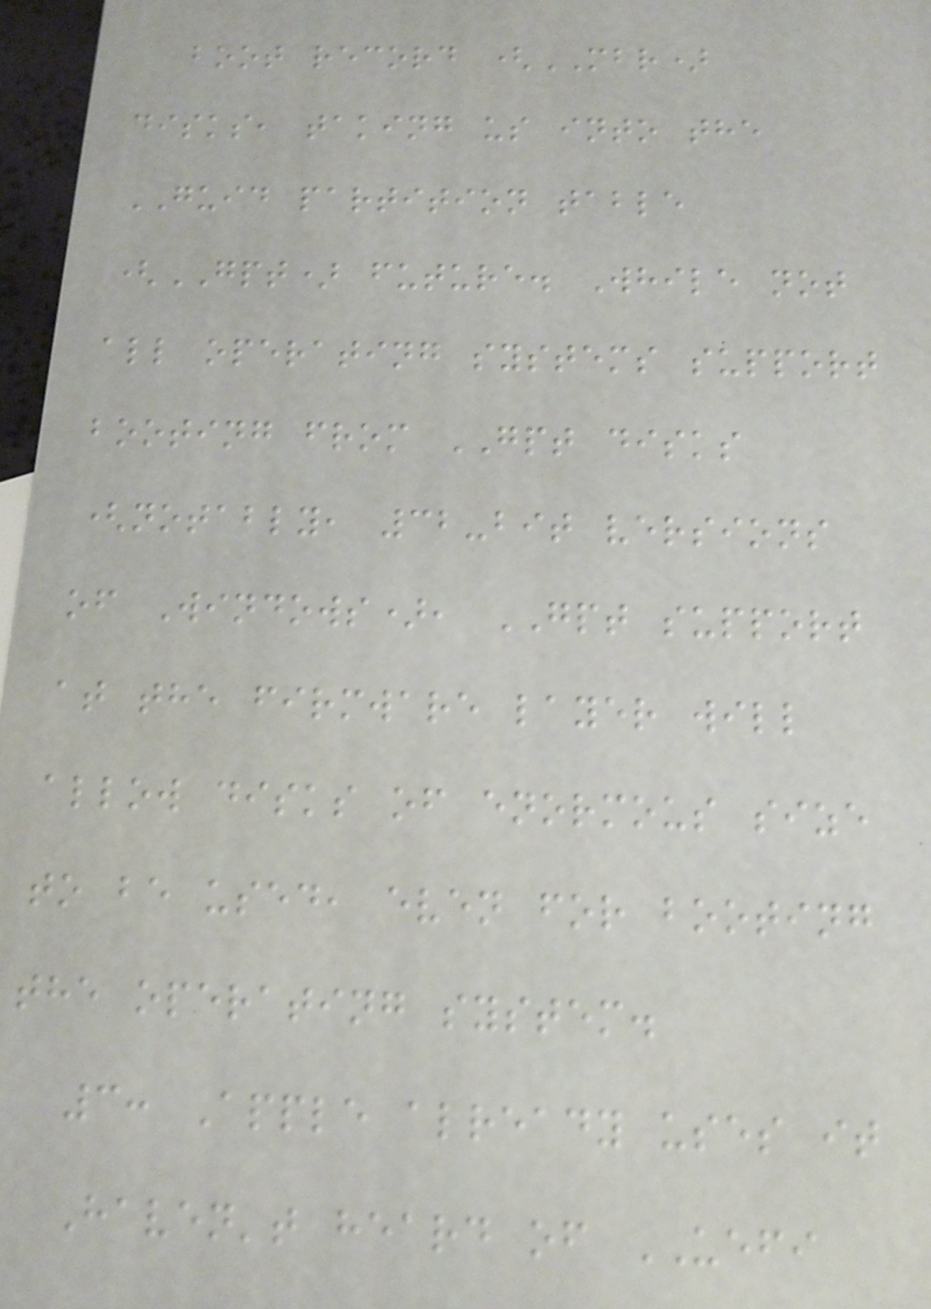boot record (MBR)
disks, taking us into the
GUID partition table
(GPT) future. While not
all operating systems support
booting from GPT disks
(notably, 32-bit versions
of Windows), GPT support
at the firmware layer will
allow disks of enormous size
to be used, even for booting
the operating system.
3: Apple already uses it
Haven't heard of UEFI
